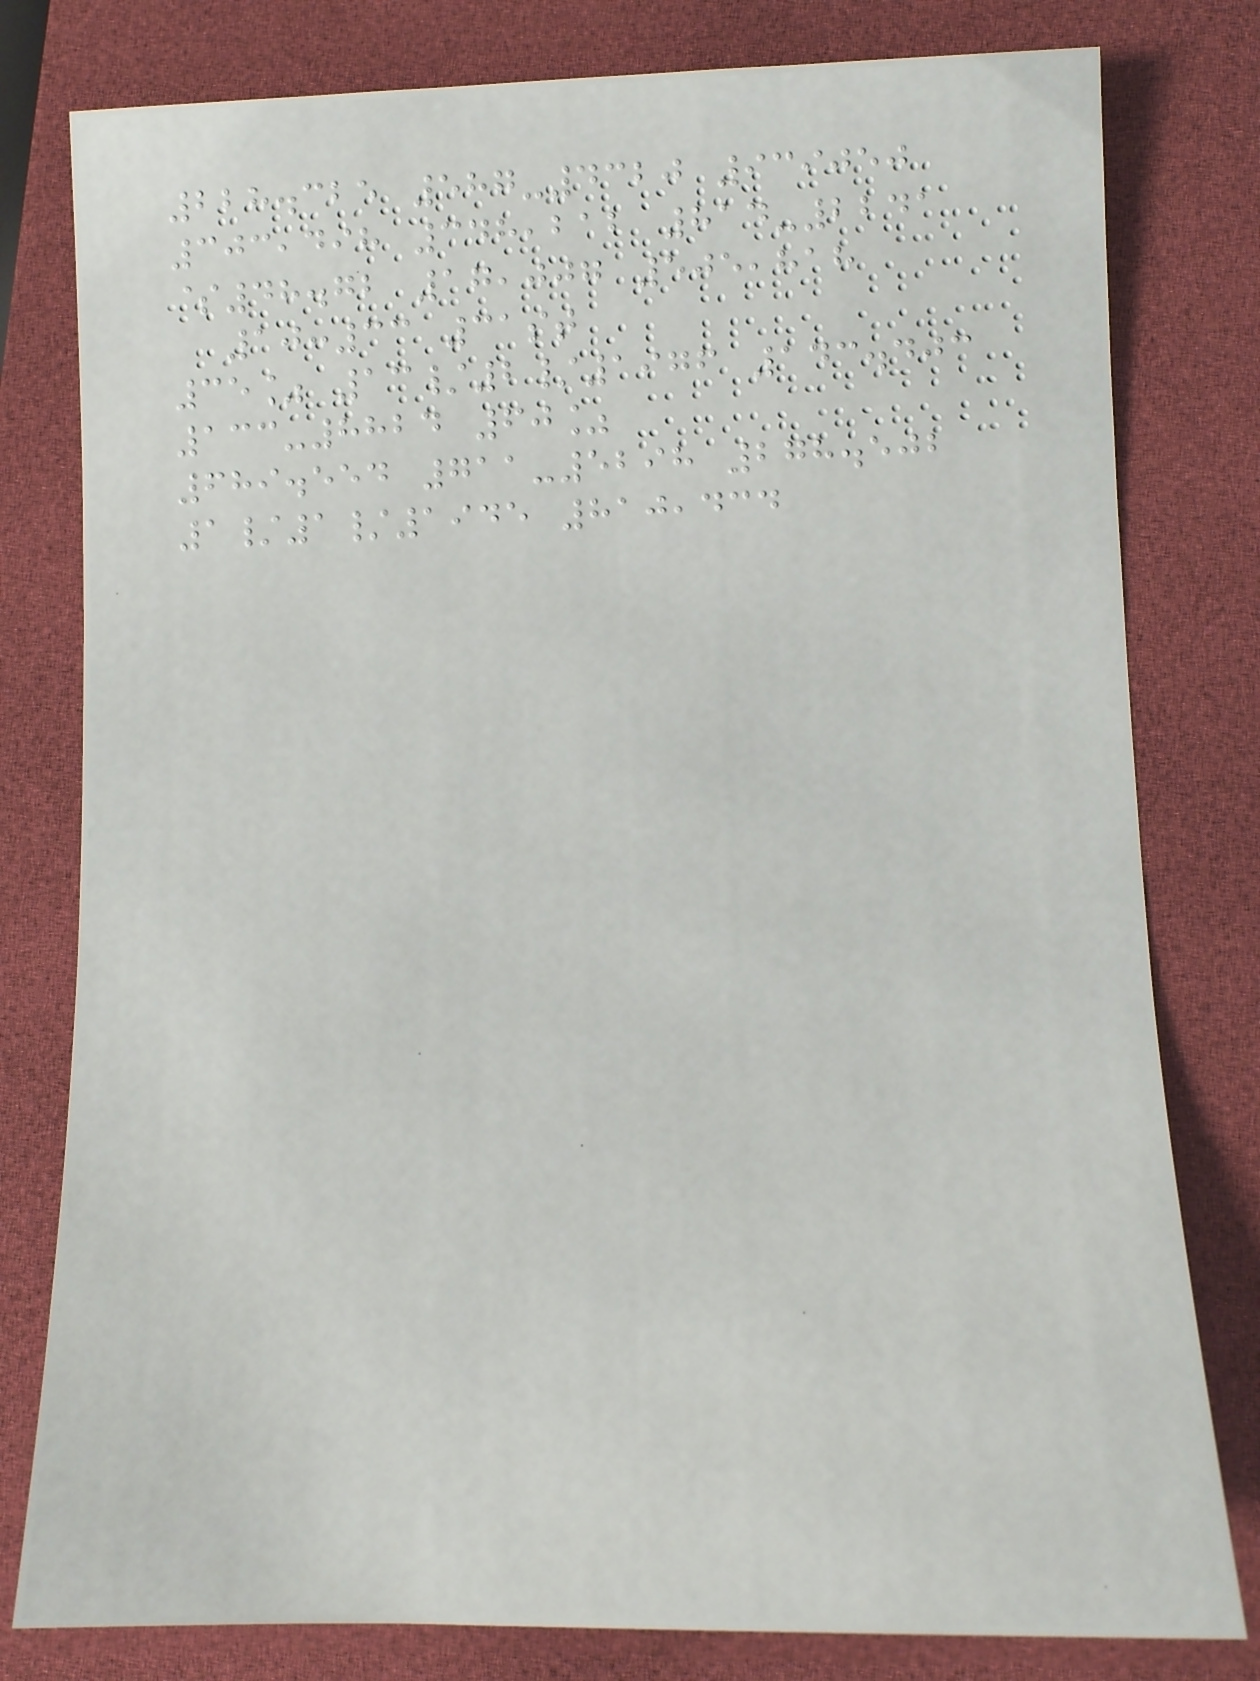228.325 587-4320 939050
303,498 348,212 814-2241
$48.72 17,007 505,818
10:33 31st
35% 13/2/1976 143.403
133-8824 60%
689.554 711-5298 278.502
1/1/1945 810,434
